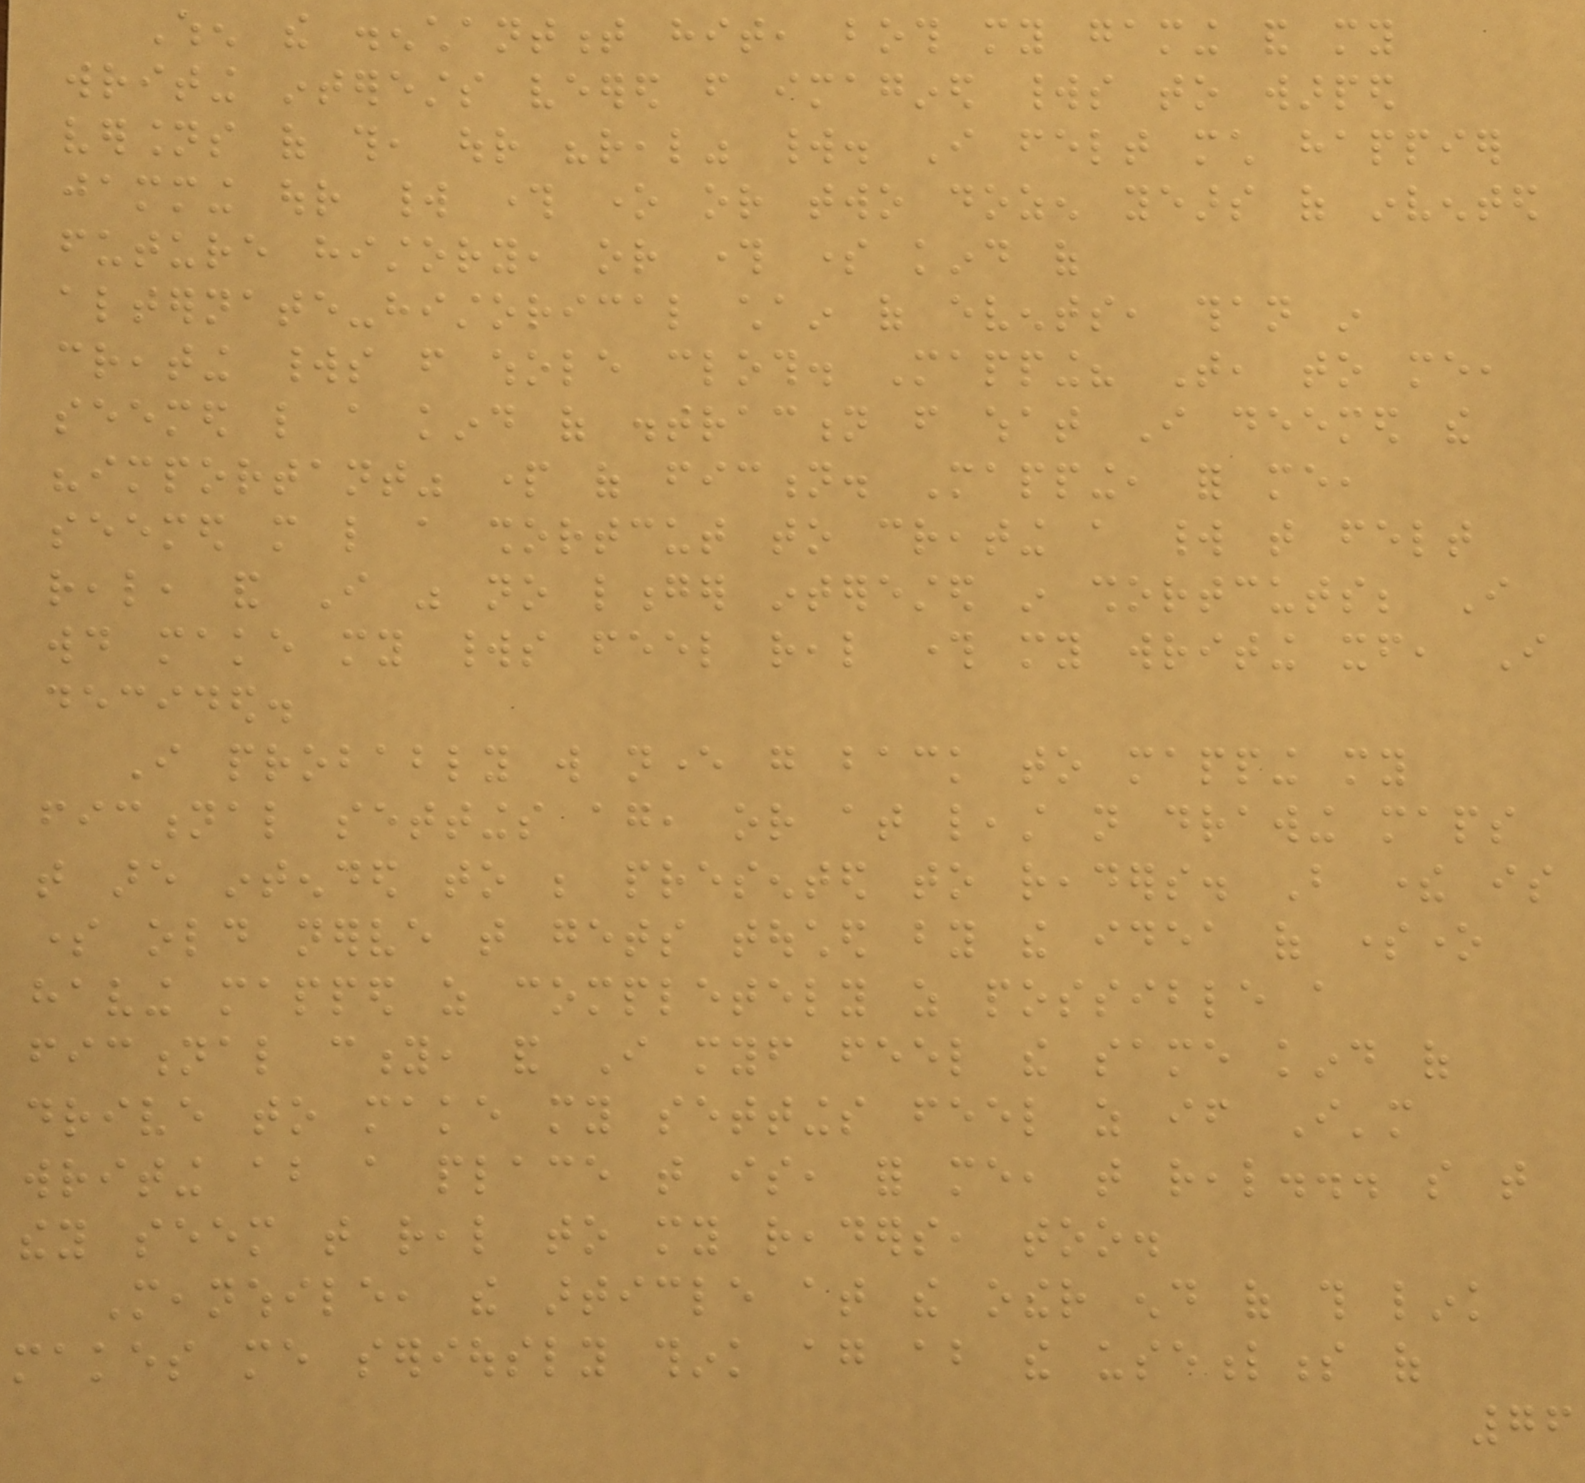When the disenchantment hit, both my gaming and my
writing interests veered from imagined worlds to warped
versions of this, our "real" world. I felt much happier
jamming our world through one or two dozen years of invented
future history, or through some kind of
alternate-historical chain of events, than in
creating worlds from whole cloth. Mapping? That, to me,
seemed like a kind of distraction from what I deemed the
"important" part of fiction. Mapping, for me,
seemed more like a shortcut to creating a world that felt
real, and I was no longer interested in shortcuts; I
would make my worlds feel real through my writing itself, I
decided.
I probably will never go back to mapping my
fictional settings again, or at least not drawing maps
that are intended to be presented to readers. But there is
some old nerve that gets touched by the idea of someone
having mapped as completely as possible a
fictional city, and I myself feel the same kind of
drive to make my settings feel as if I'm
writing about a place that is, for me, that real... so that
they seem that real to my readers, too.
Meanwhile, the article at the other end of this link
makes me seriously think again about the usefulness of
76
